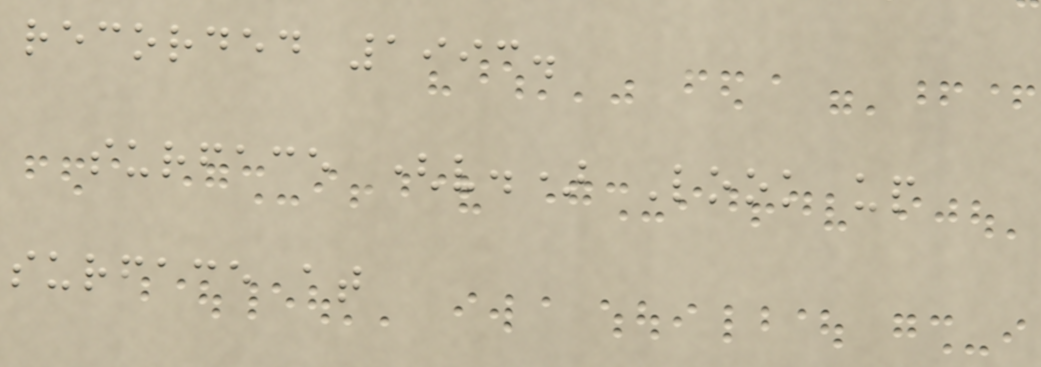recorded 1993.
surface (v.) Look up
surface at
